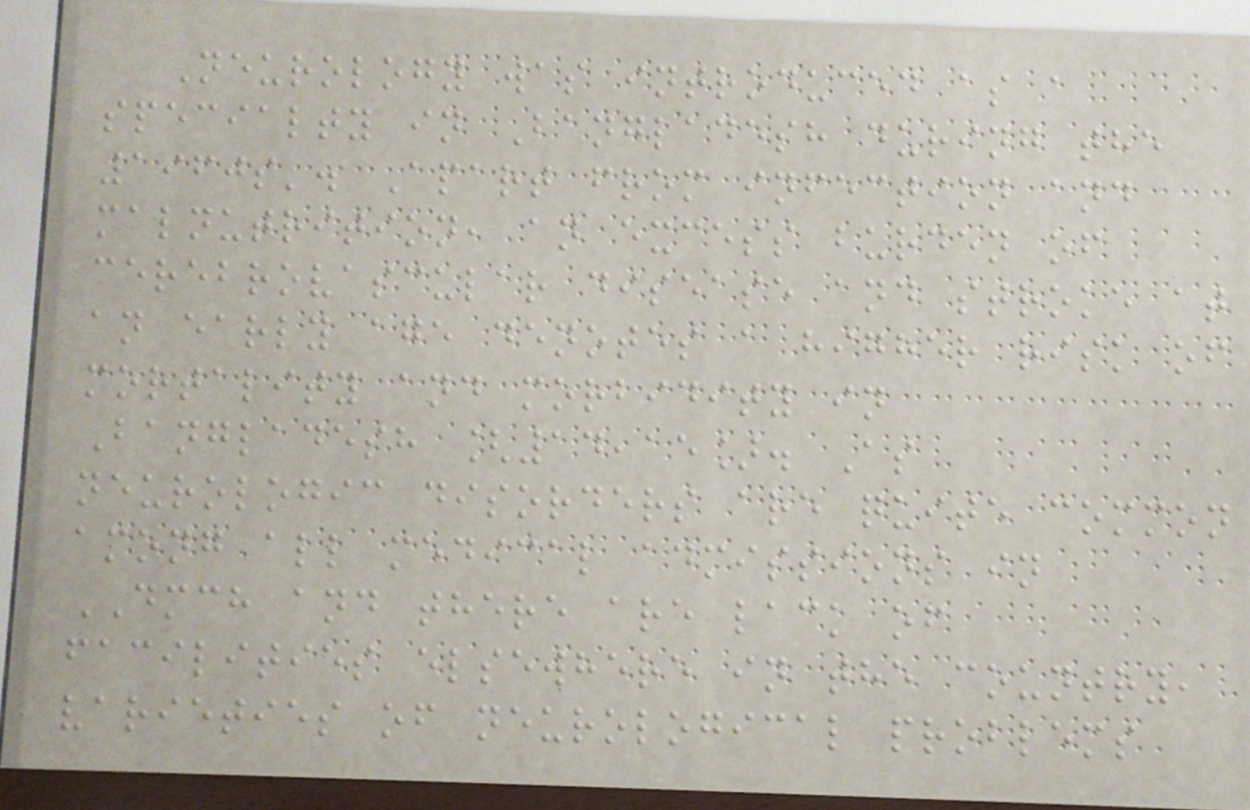Neurology was introduced as a
specialty in Bangladesh during the
1960s'. Apart from infection and
malnutrition, an excess burden of
cerebrovascular disease and stroke at
an early age denotes a higher risk of
mortality and morbidity in
Bangladesh [14,15]. As
neurologic disorders are quite common
among all medical admissions in
DMCH and there are lack of
facilities elsewhere in the country,
varieties of neurological problems
